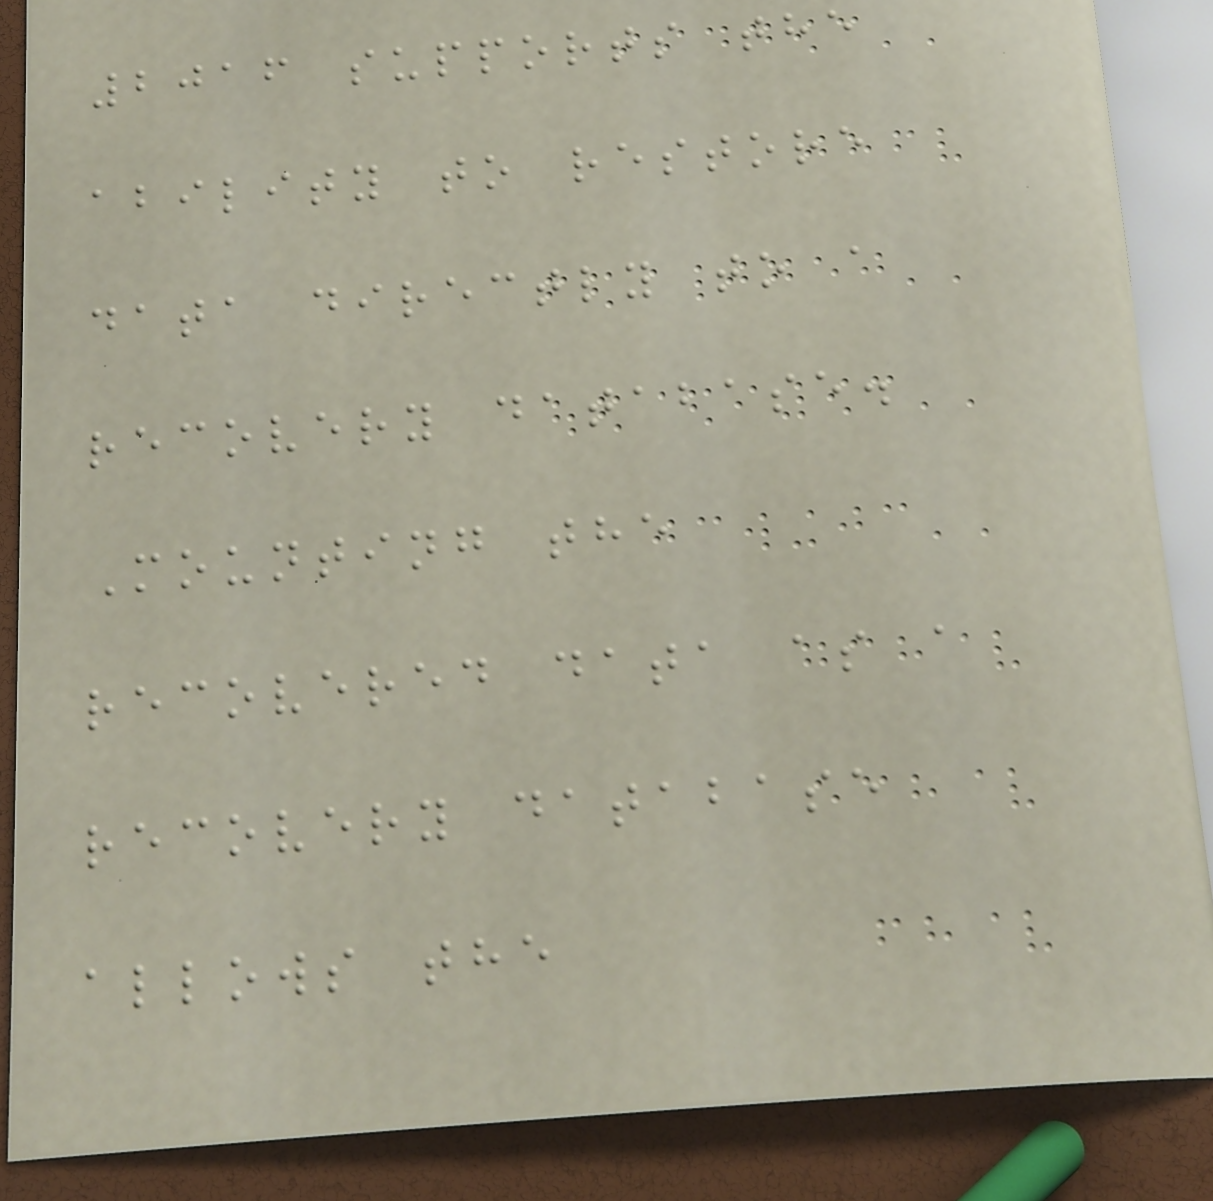2016 supports the
ability to restore
data directly to a
recovery database.
Mounting the
recovered data as a
recovery database
allows the
